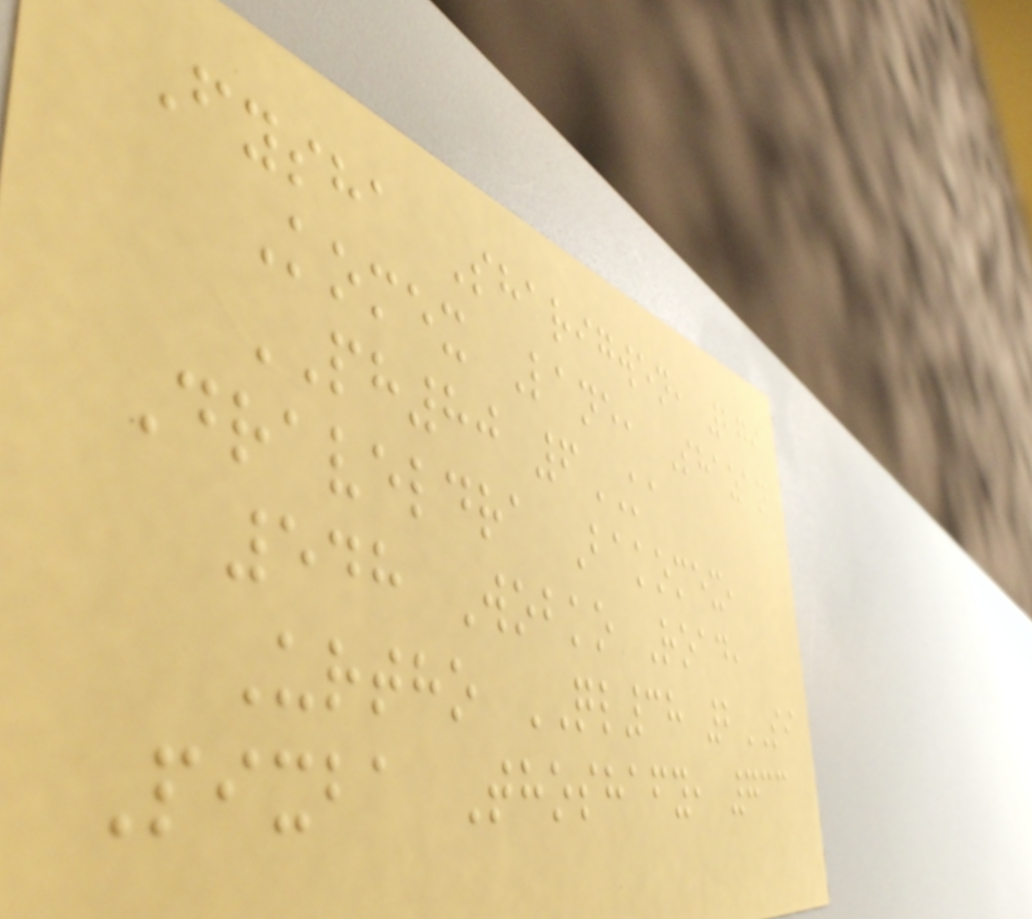Fysha Sharigwen, 279
Komex Lane, Shazan
PH80 6KA
Draveldra Bakomex,
548 Wobko Road,
Urtho QL38 2SI
Pixba Thoshafy, 733
